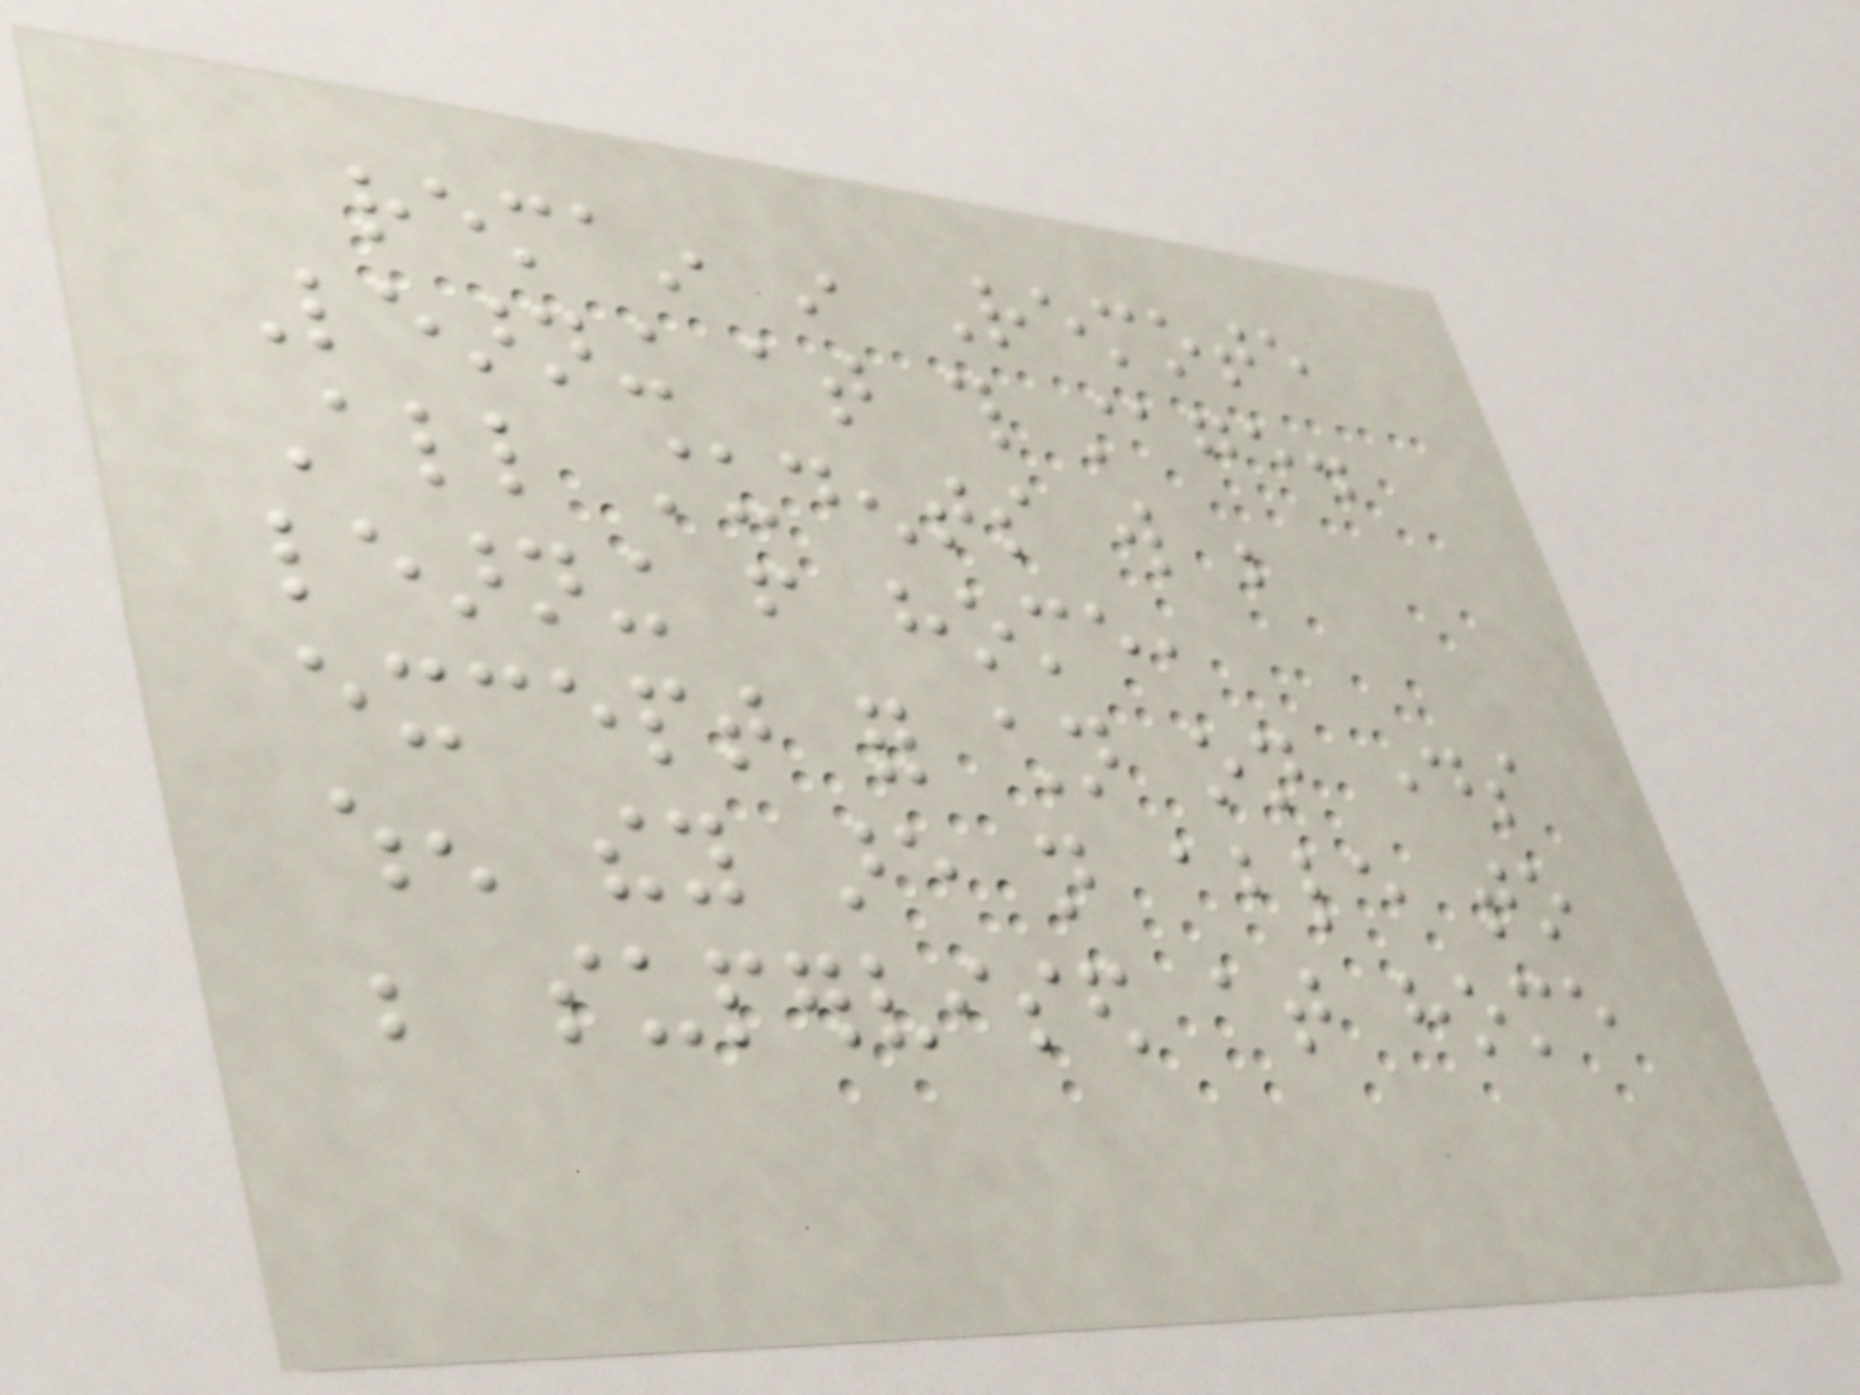remain in Remote
Learning at this stage.
All students will be
learning from home,
except for children on days
when they are not able to
be supervised at home
